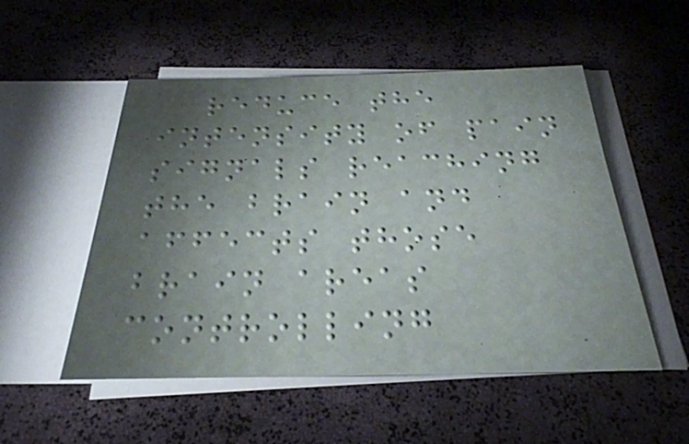reduce the
intensity of pain
signals reaching
the brain and
affects those
brain areas
controlling
